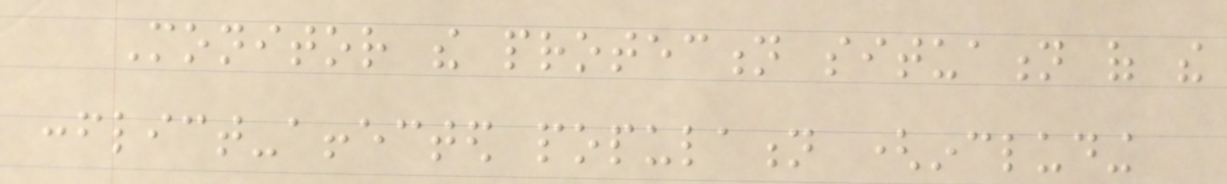Monitor the protection situation of the
conflict-affected population (including
